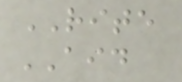RITE
AID
